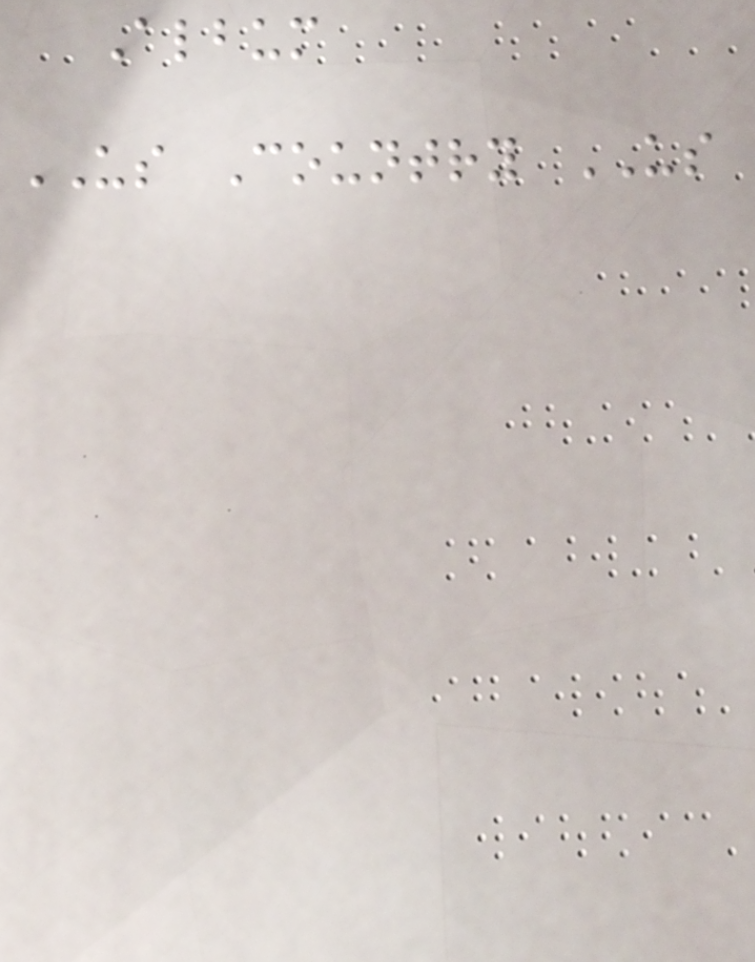Album
US Country US
